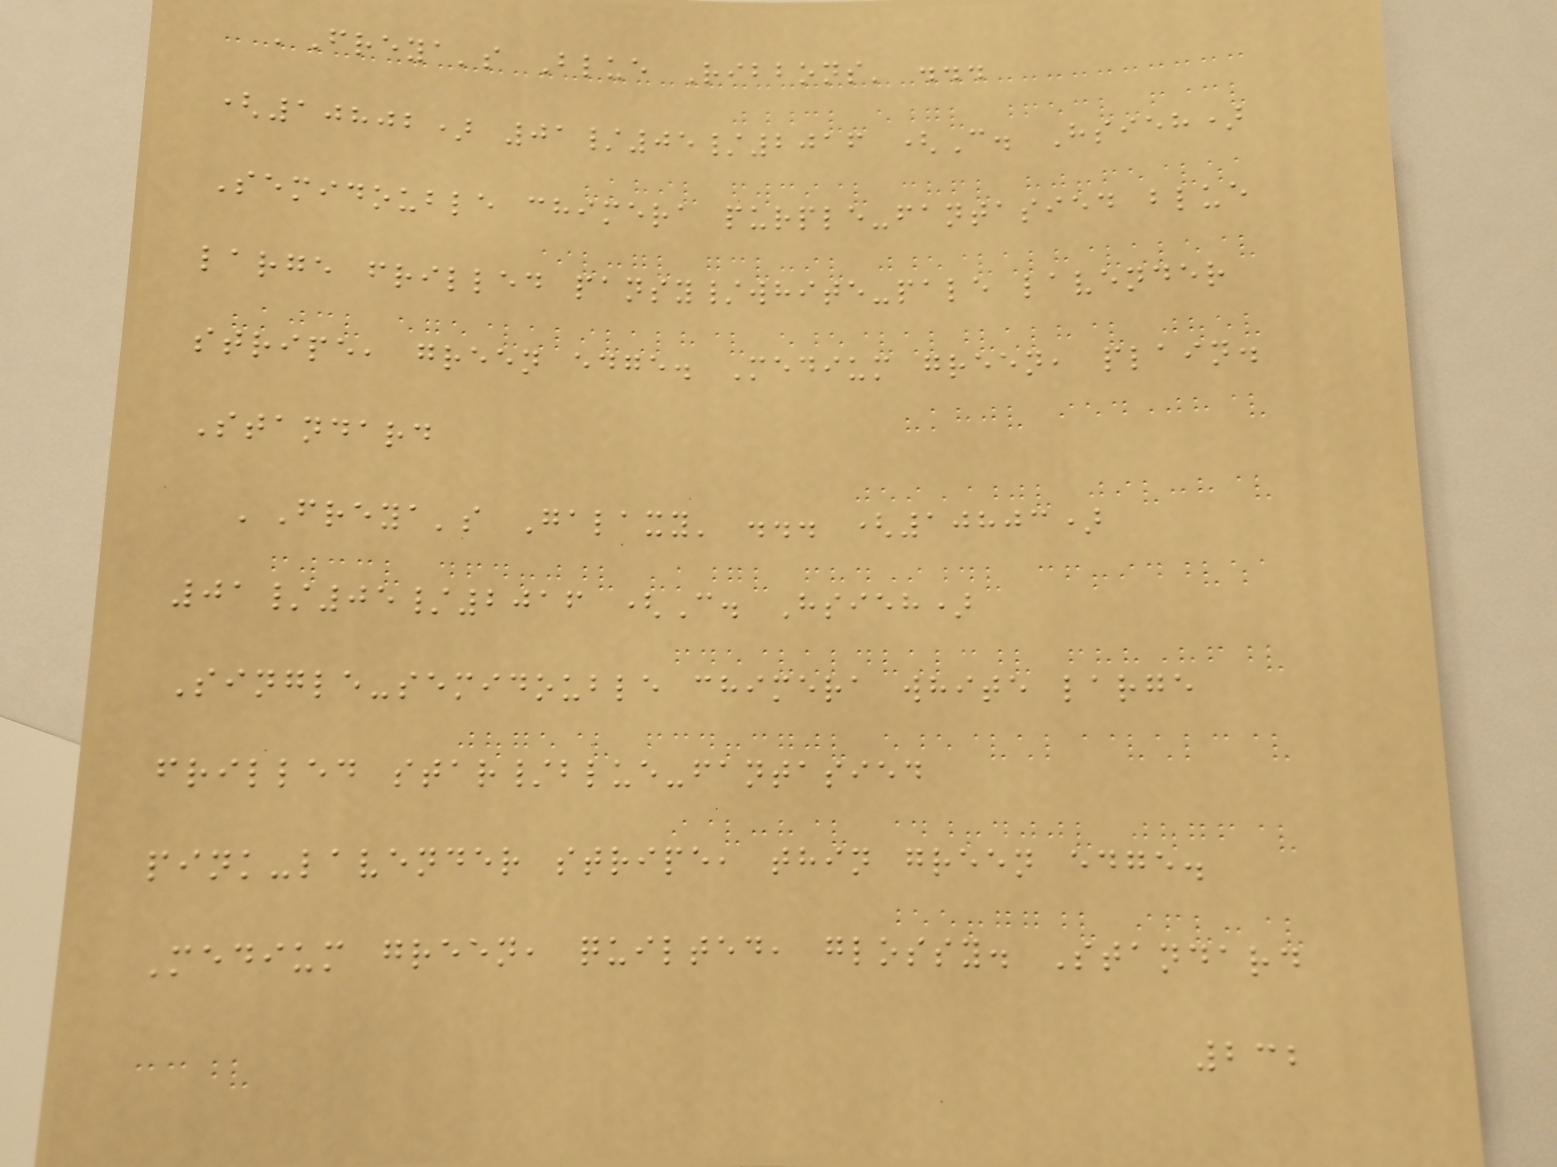'Freya's Blue Ribbons' ...
(10802) 01/05/2016 (C. Hsieh)
Semidouble chimera purple-fantasied blue
large frilled pansy/white-pale lavender
stripe, green edge. Medium green, plain.
Standard
'Freya's Galaxy' ... (10803)
01/05/2016 (C. Hsieh)
Single-semidouble chimera white large
frilled star/blue-fantasied
pink-lavender stripe, thin green edge.
Medium green, quilted, glossy. Standard
232
